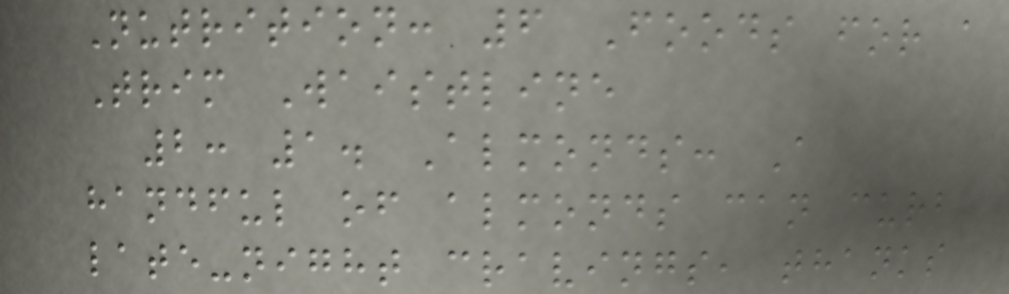Nutrition: 6 Foods for a
Trim Waistline
2: 1. Almonds: A
handful of almonds can curb
late-night cravings, thanks
